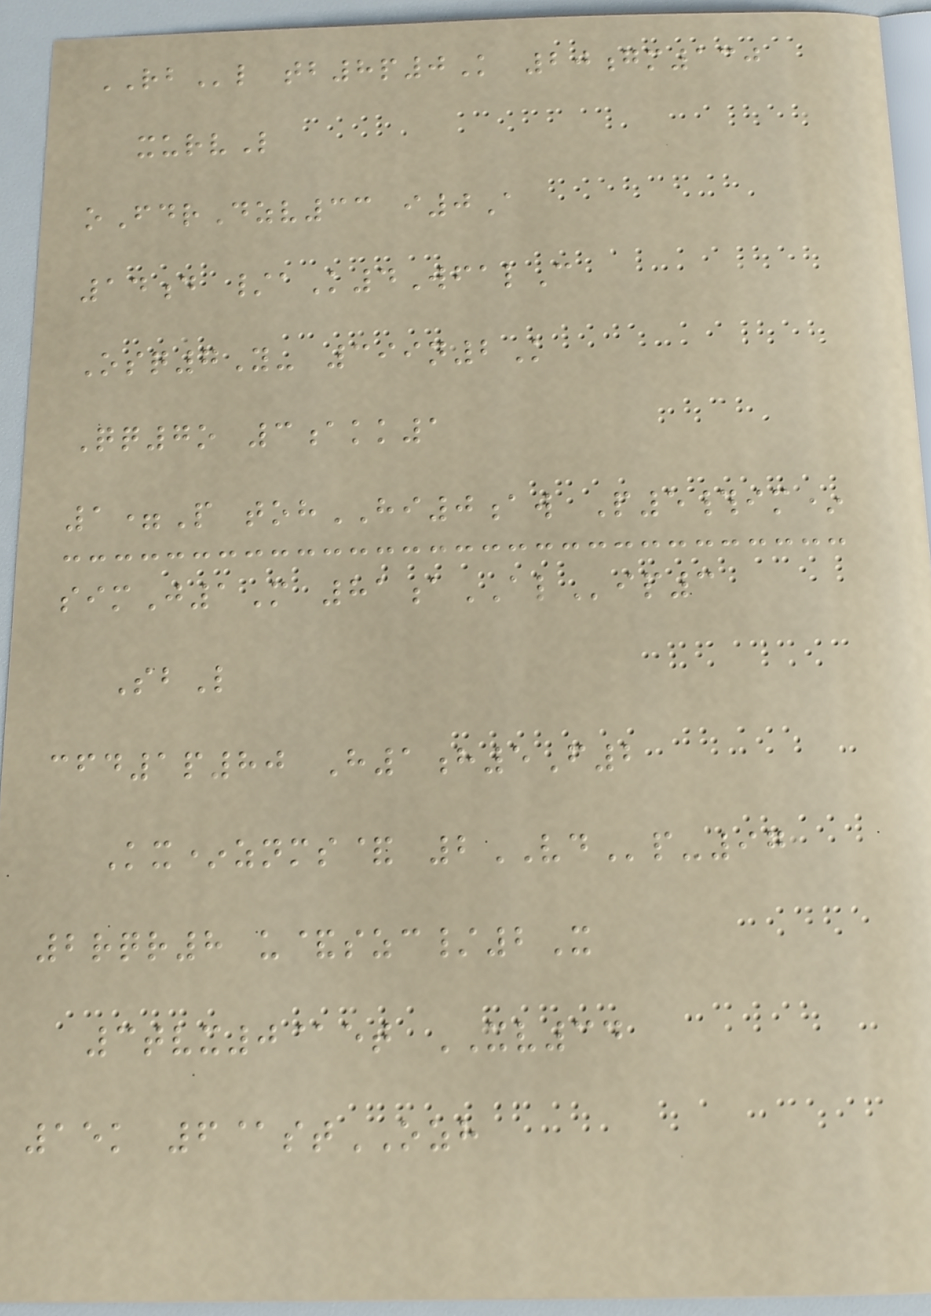RBl tb8p0K 20gm130
xurvL
oFdrDzv33 i0A
14d /aK4WfalC
Osq7Y- 399n2K
Qq7o 3akk1
1=P tohHI0aw P5#im*
simJ1M 81aALip3
SbL
cfd1p80 H1h5F2
Kx*znms& 2VDp-97
2rqr8 u&szc/2X
3tvx0@et XV34
15k 6@stOZH
